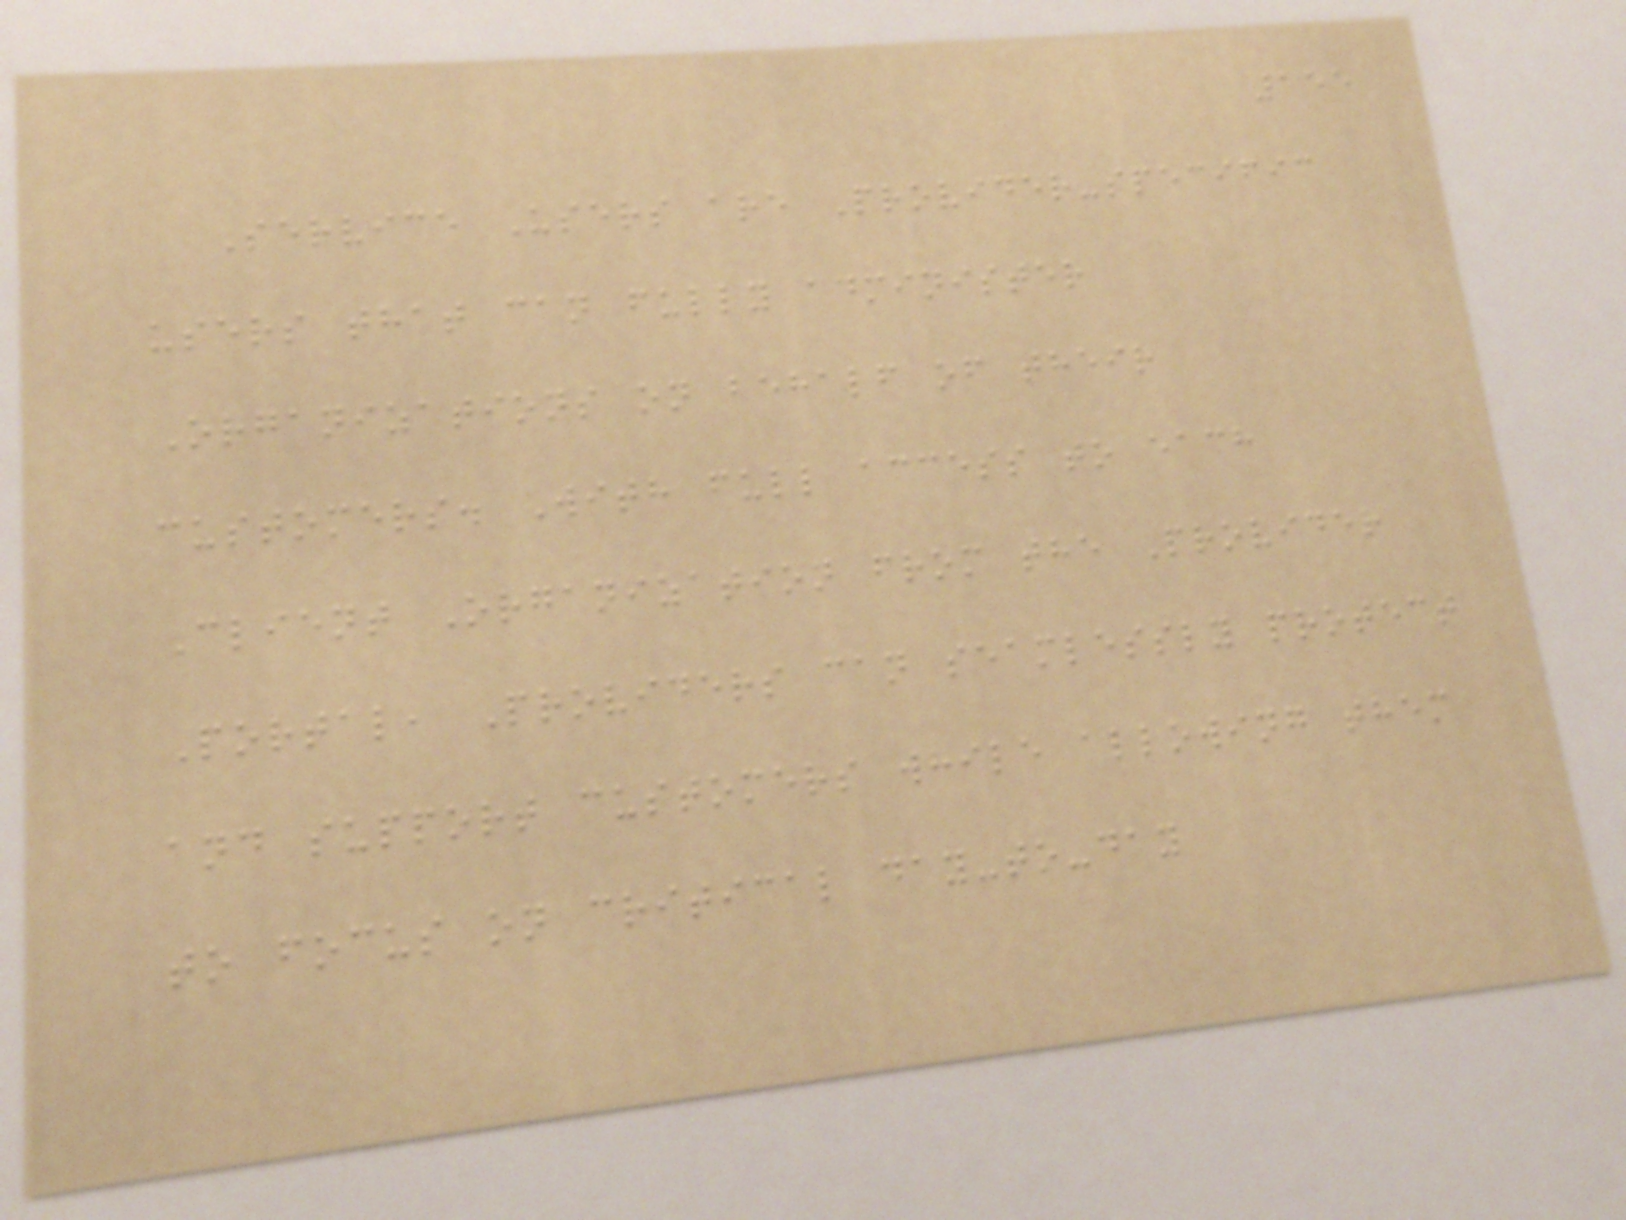155
Service Users are Provider-specific
users that can fully administer
Organizations on behalf of their
customers. With full access to each
Client Organization from the Provider
Portal, Providers can seamlessly protect
and support customers while allowing them
to focus on critical day-to-day
